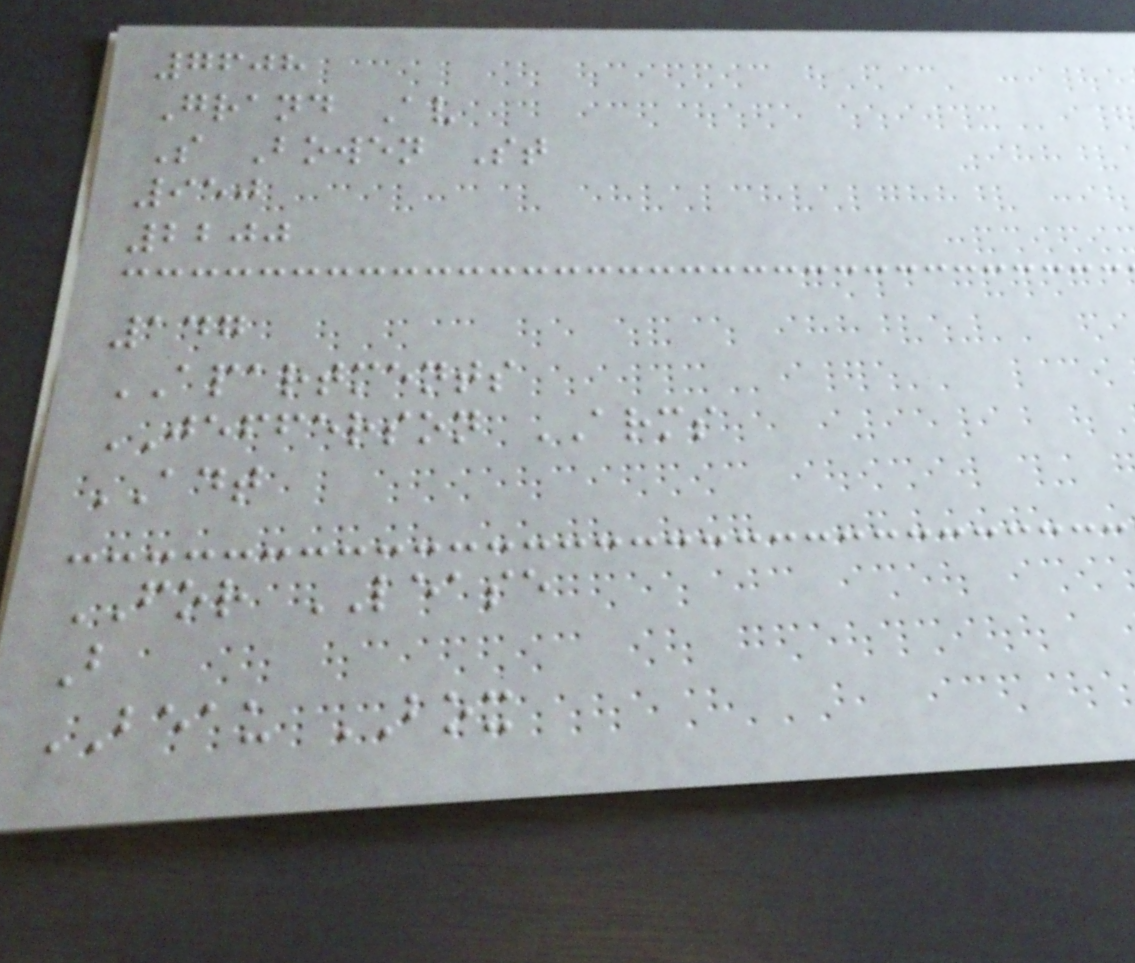7608
Grand Av
S Bowen St
950
2200
147
APARTMENTS
JEFFERSON ARMS
ADT
FOR LEASE
B
BEAU BOX
